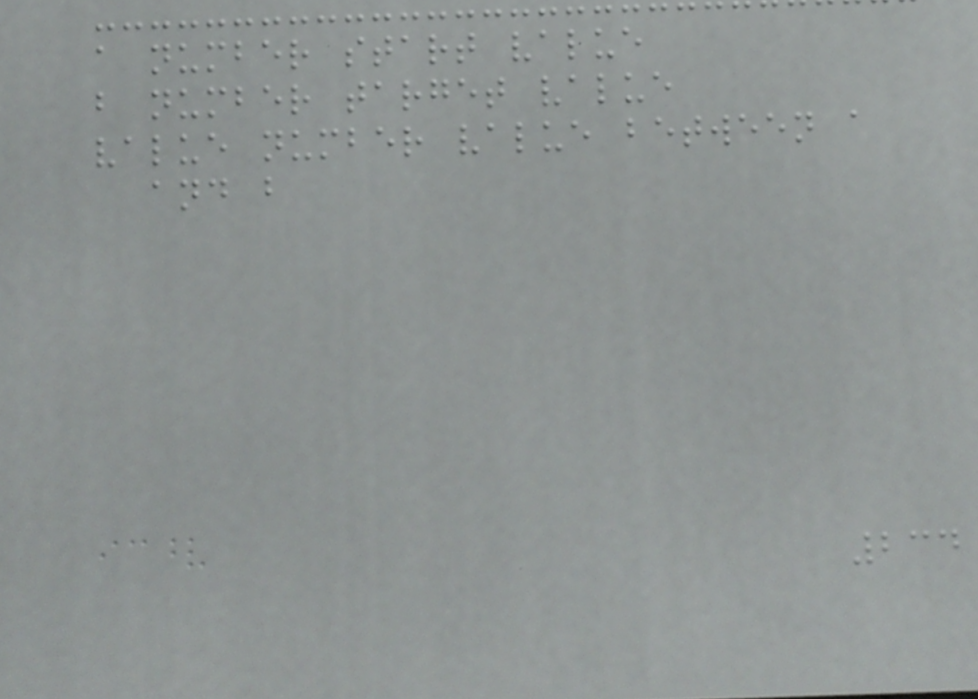a number start value
b number target value
value number value between a
and b
234
